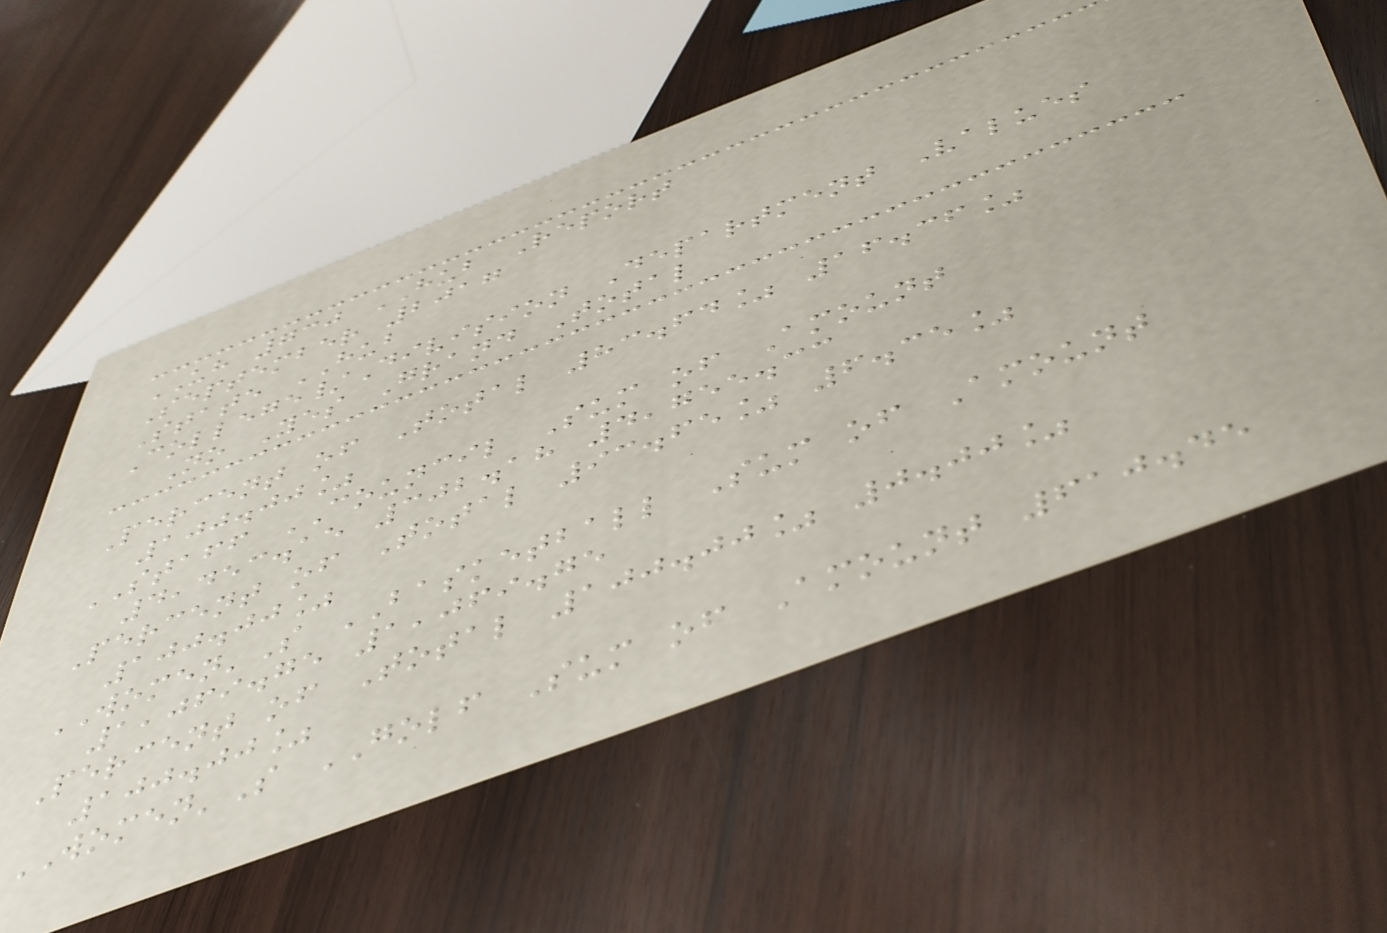UH 730 HUB Report
September 2017
State HUB
College/Division Department Values
No Yes Grand Total
Percent of Total 83.64% 16.36%
100.00%
STAFF COUNCIL Sum of Amount
4,453.15 302.18 4,755.33
Percent of Total 93.65% 6.35%
100.00%
WOMEN'S BASKETBALL Sum of Amount
1,069.75 1,069.75
Percent of Total 100.00% 0.00%
100.00%
WOMEN'S GOLF Sum of Amount 610.45
